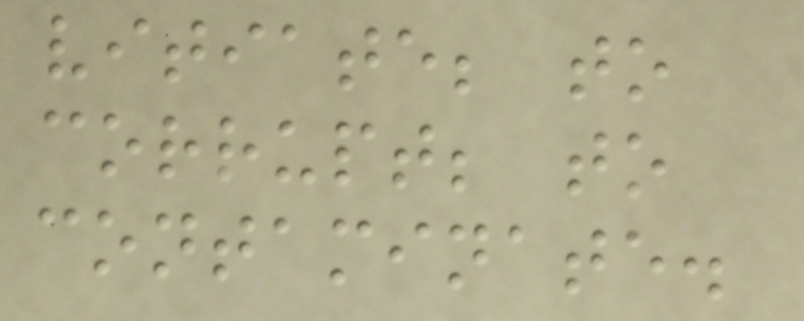vitiate; to
corrupt; to
contaminate.
